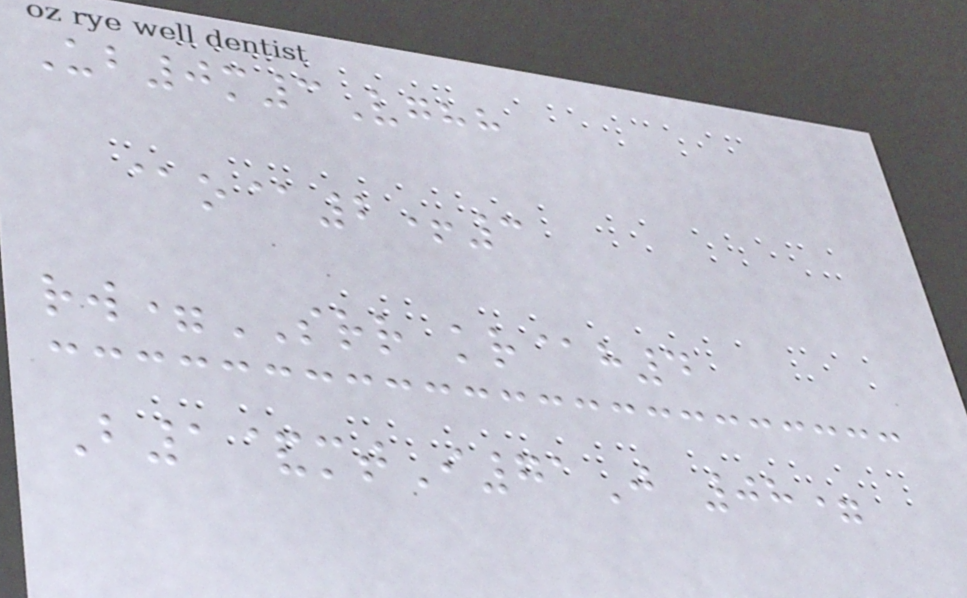Ub0m3Vghh
@o@2+3
rw=SRR kr@h4
B1&mtI71J 08=
